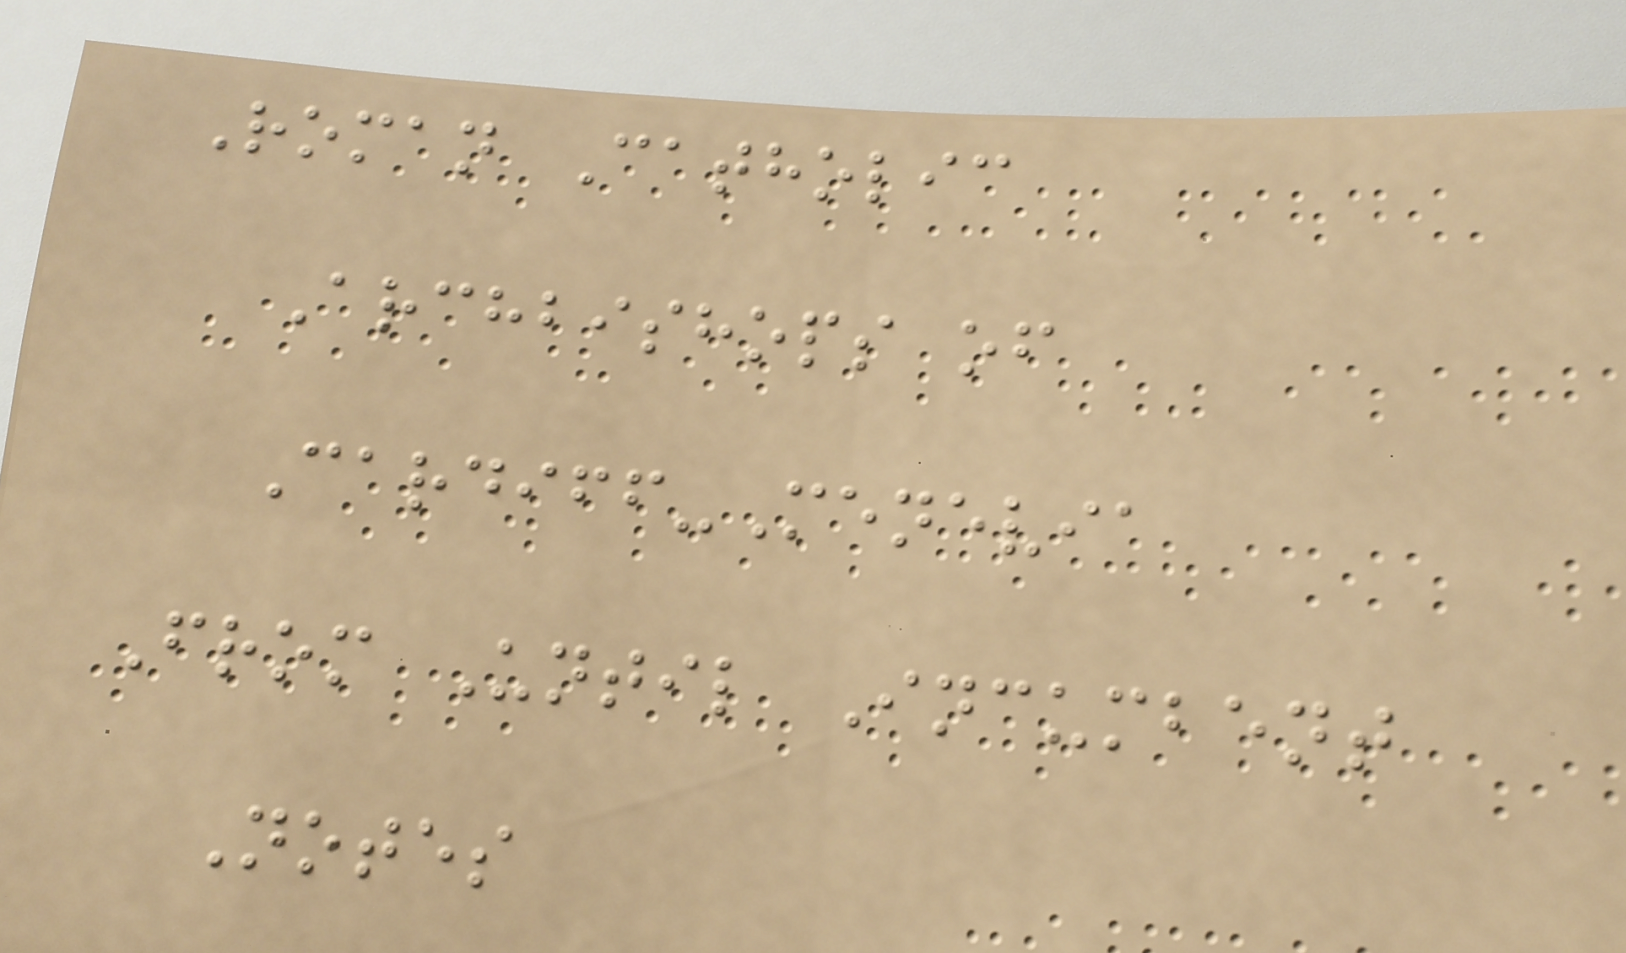Roman Catholic
Archbishops of
Cardiff-Menevia
From Until Incumbent
Notes
